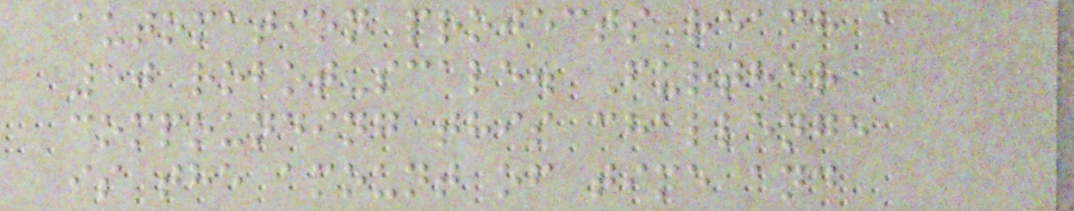automation projects reach a
50 robot-scale. Further
compounding this challenge
is the amount of time and
